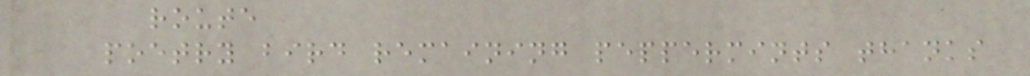route
poetry bird remaining peppermints thanks
